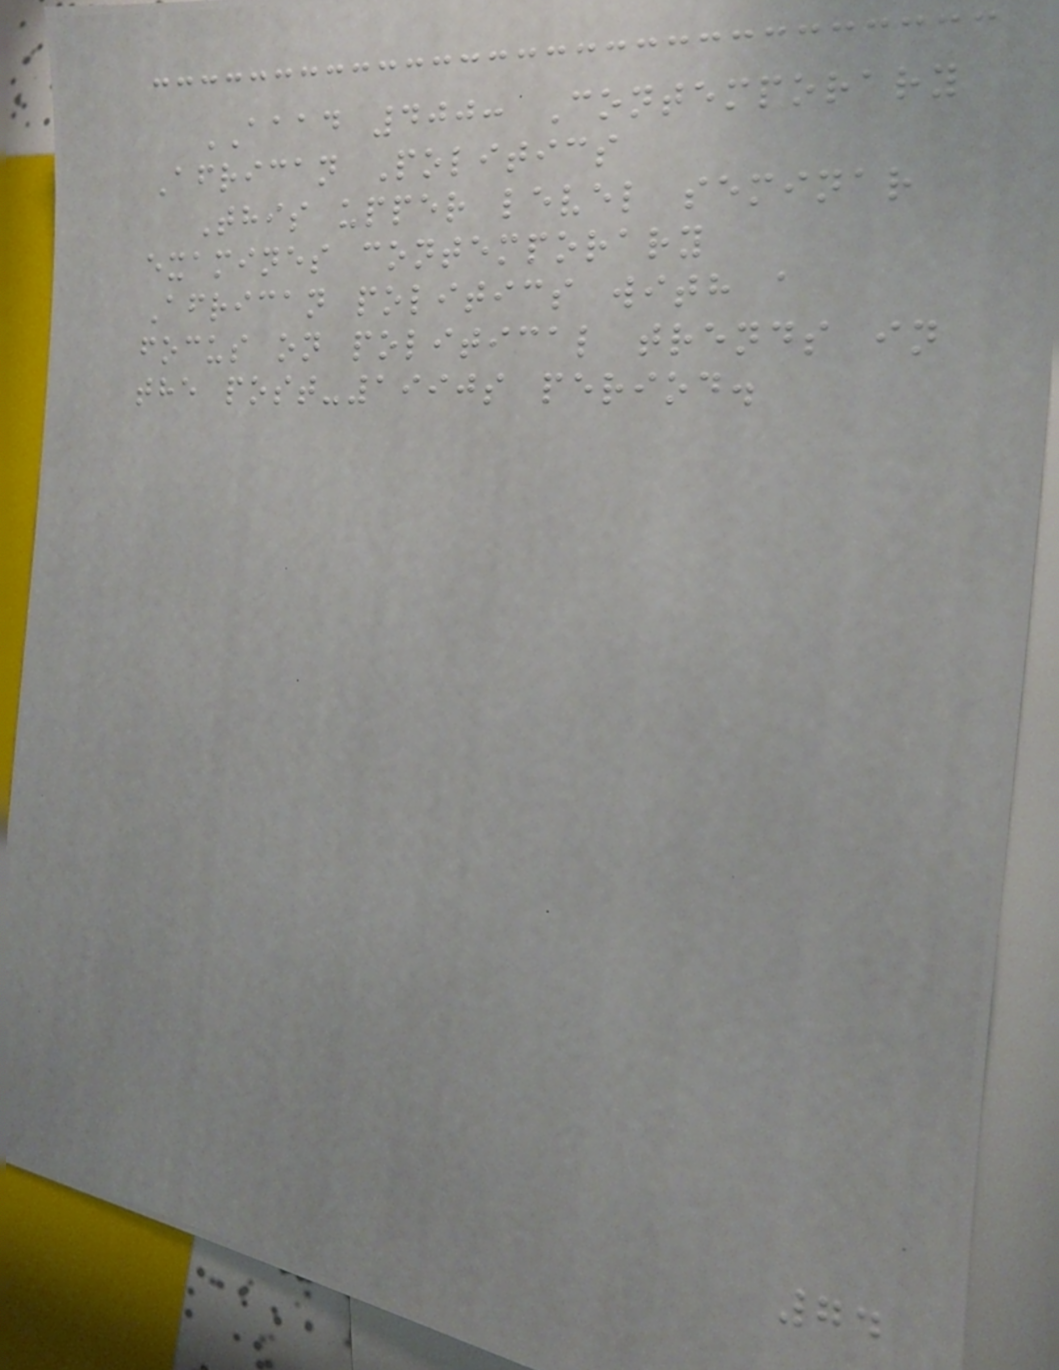AAAD 400: Contemporary
African Politics
This upper level seminar
examines contemporary
African politics with a
focus on political trends in
the post-1990s period.
74
